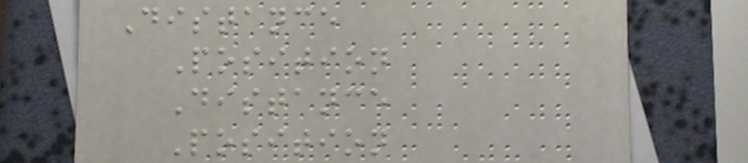Distance
Position
Distance
Position
